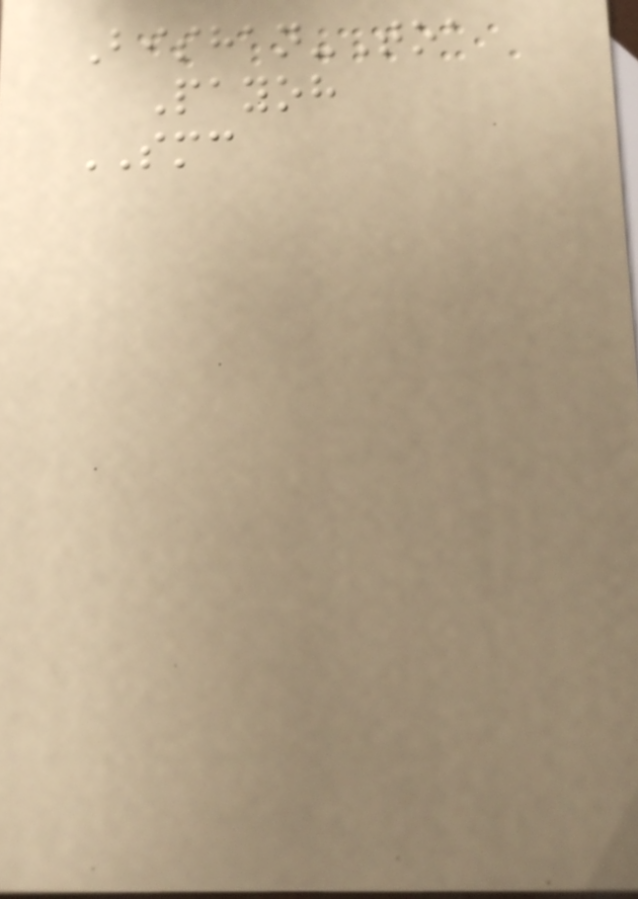Bishan-Toa
Payoh
SMC
